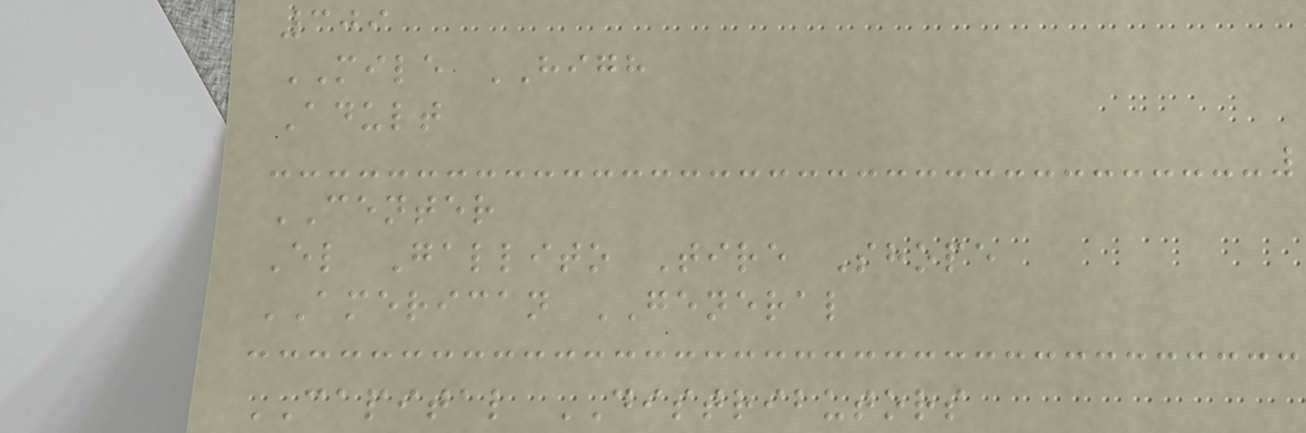309
MILE HIGH
Adult
CENTER
El Gallito Tire Shope
AMERICAN GENERAL
CAPITAL DISTRIBUTORS
